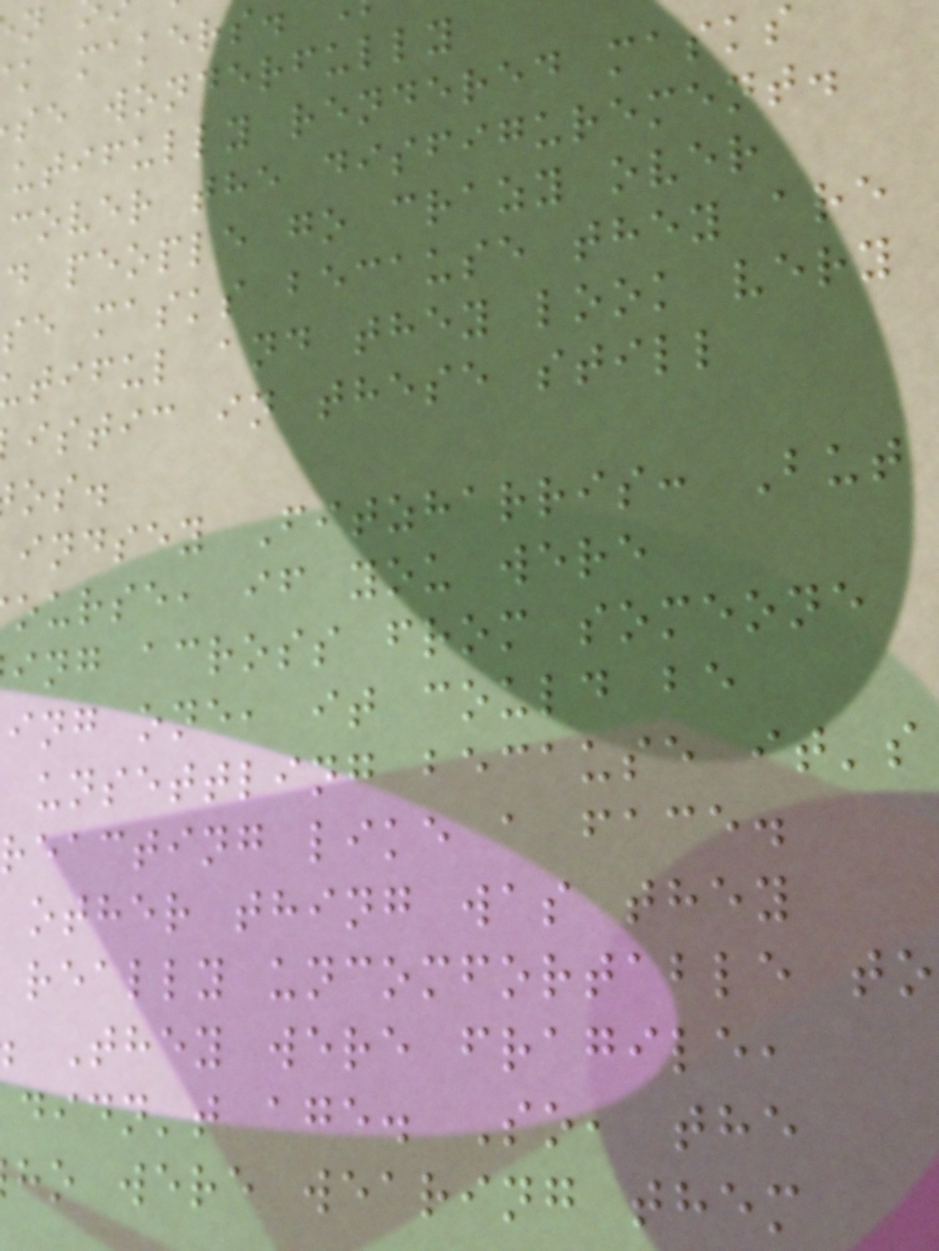k makers.
se wonderfully
utifully rendered masks
cover the disfigurement.
d people go crazy over
se masks because they are
tiful and they look very
istic in these still
indsey Fitzharris: But
ourse, if you were
ing across from someone
ing one, it could be
unsettling because it's
reacting like a face.
other thing was they
really uncomfortable to
They were fragile,
didn't age. So, the
ho were wearing them
